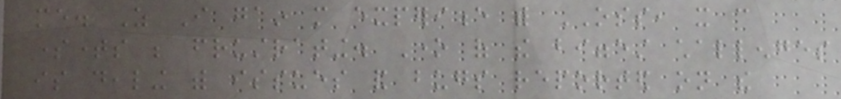me. As I gain more experience with OSS, it can
sometimes be frustrating. One of the biggest challenges
is dealing with issues and bugs reported on the
